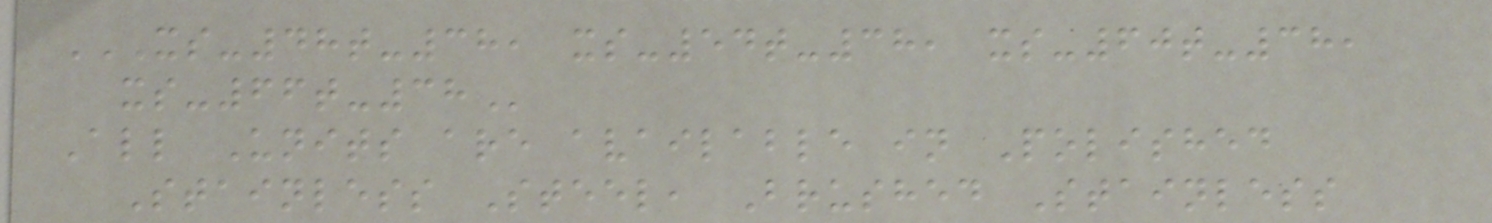XS-48T-38, XS-54T-38, XS-60T-38,
XS-66T-38
All Units are available in Polished
Stainless Steel, Brushed Stainless
